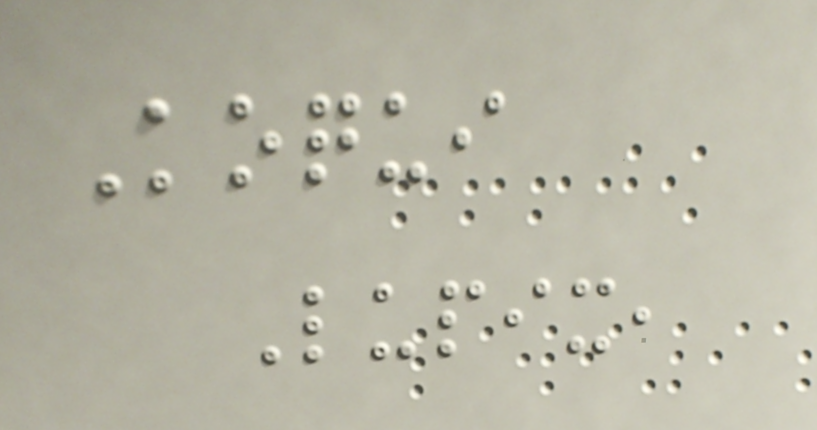Koqui
Lupix,
